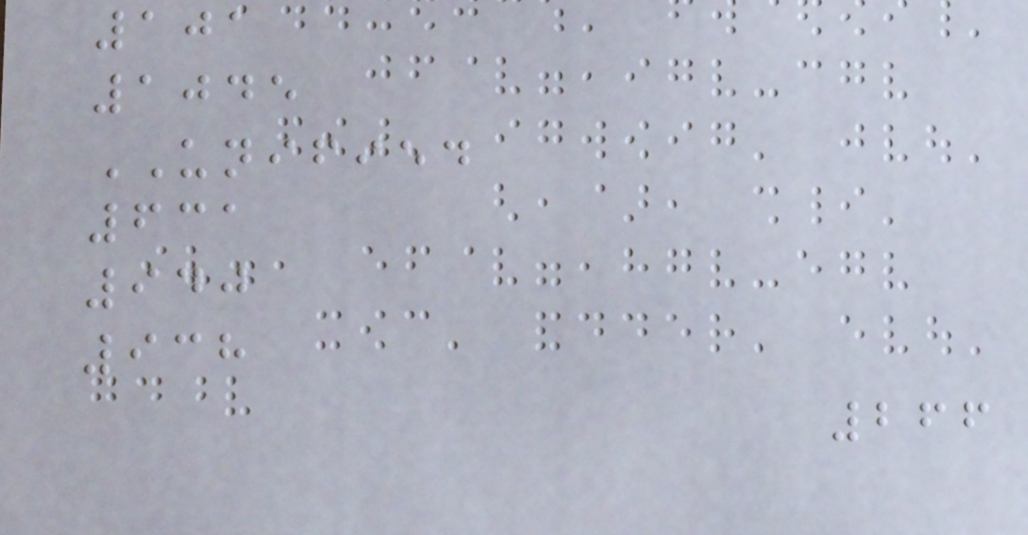101
1045
UNIFIED
631
940
938
266
